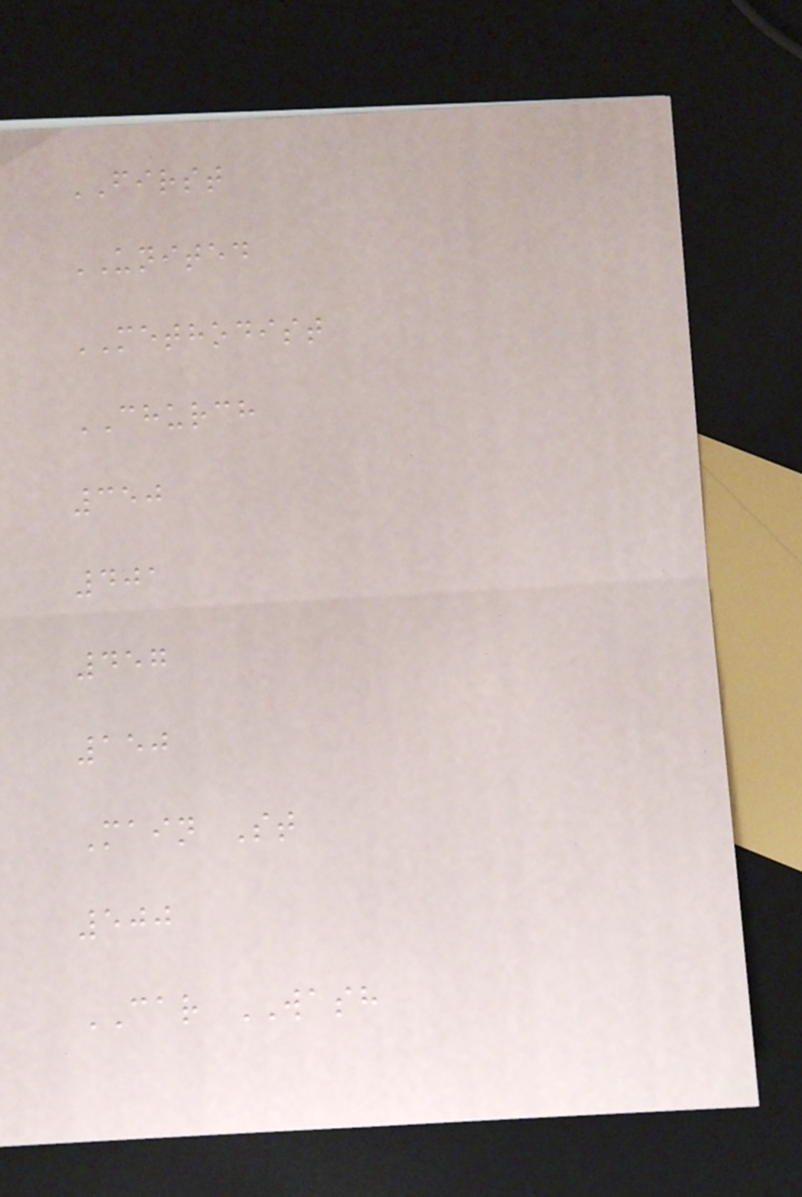FIRST
UNITED
METHODIST
CHURCH
350
401
457
150
Main St
500
CAR WASH
